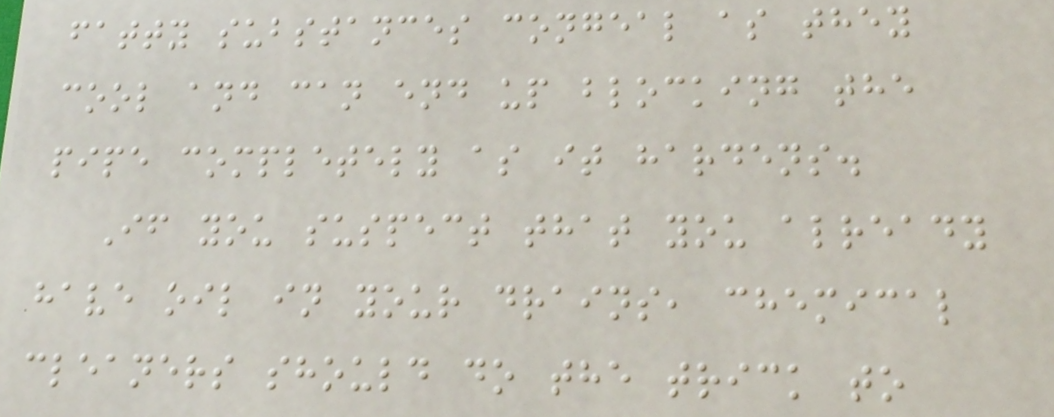fatty substances congeal as they
cool and can end up blocking the
pipe completely as it hardens.
If you suspect that you already
have oil in your drains, chemical
cleaners should do the trick to
